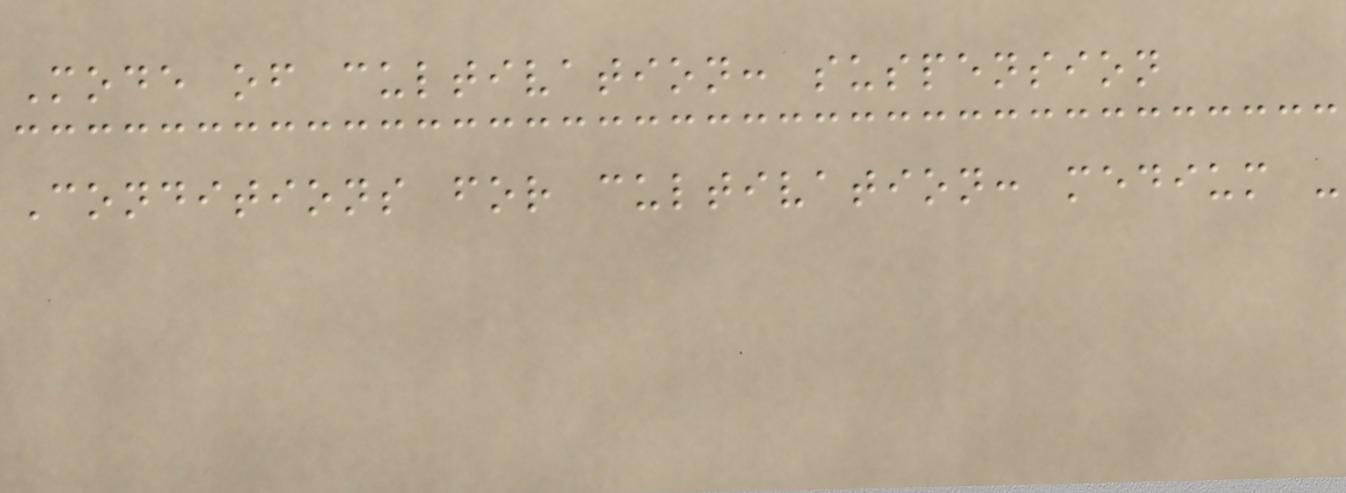Mode of cultivation: suspension
Conditions for cultivation: medium -
